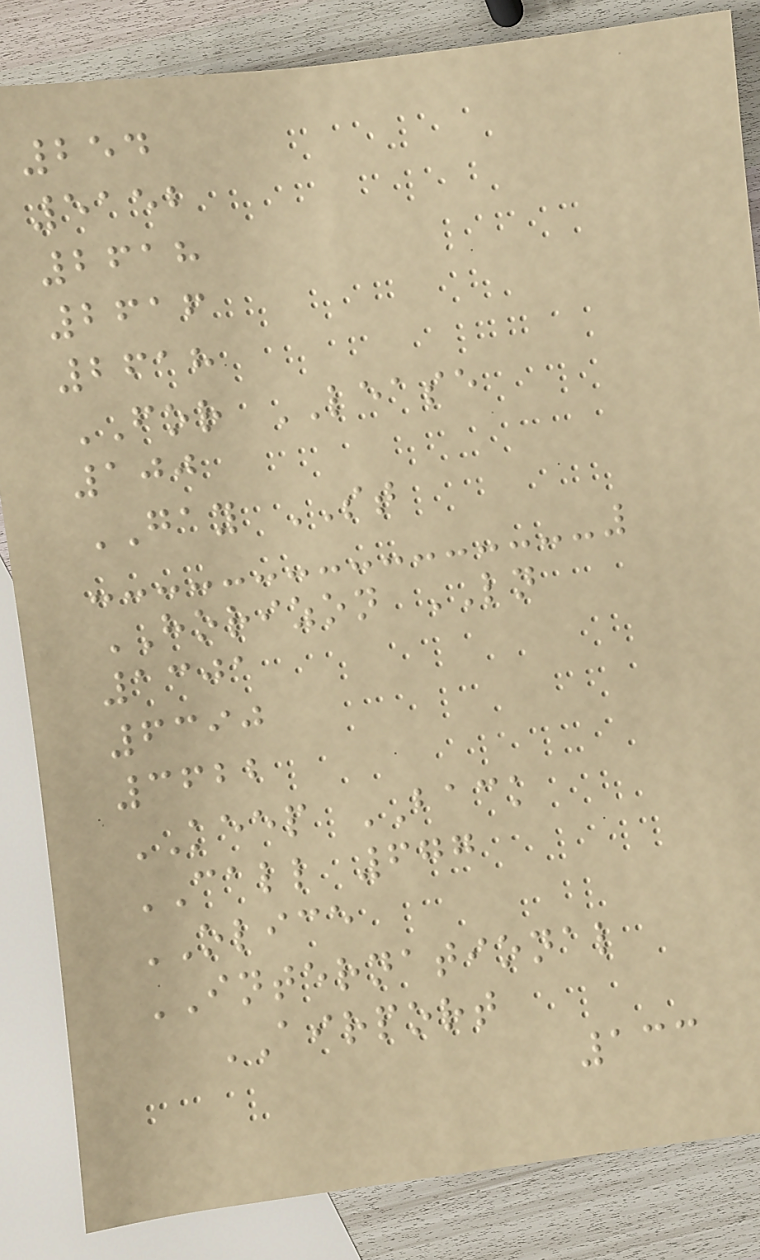254
5152
2618
2616
2618
FOR LEASE
100
GAY ST
HORIZON LN
1301
6390
3622
KEEP BACK
CALL 677
OLICE
INTERNATIONAL
AIRPORT
133
